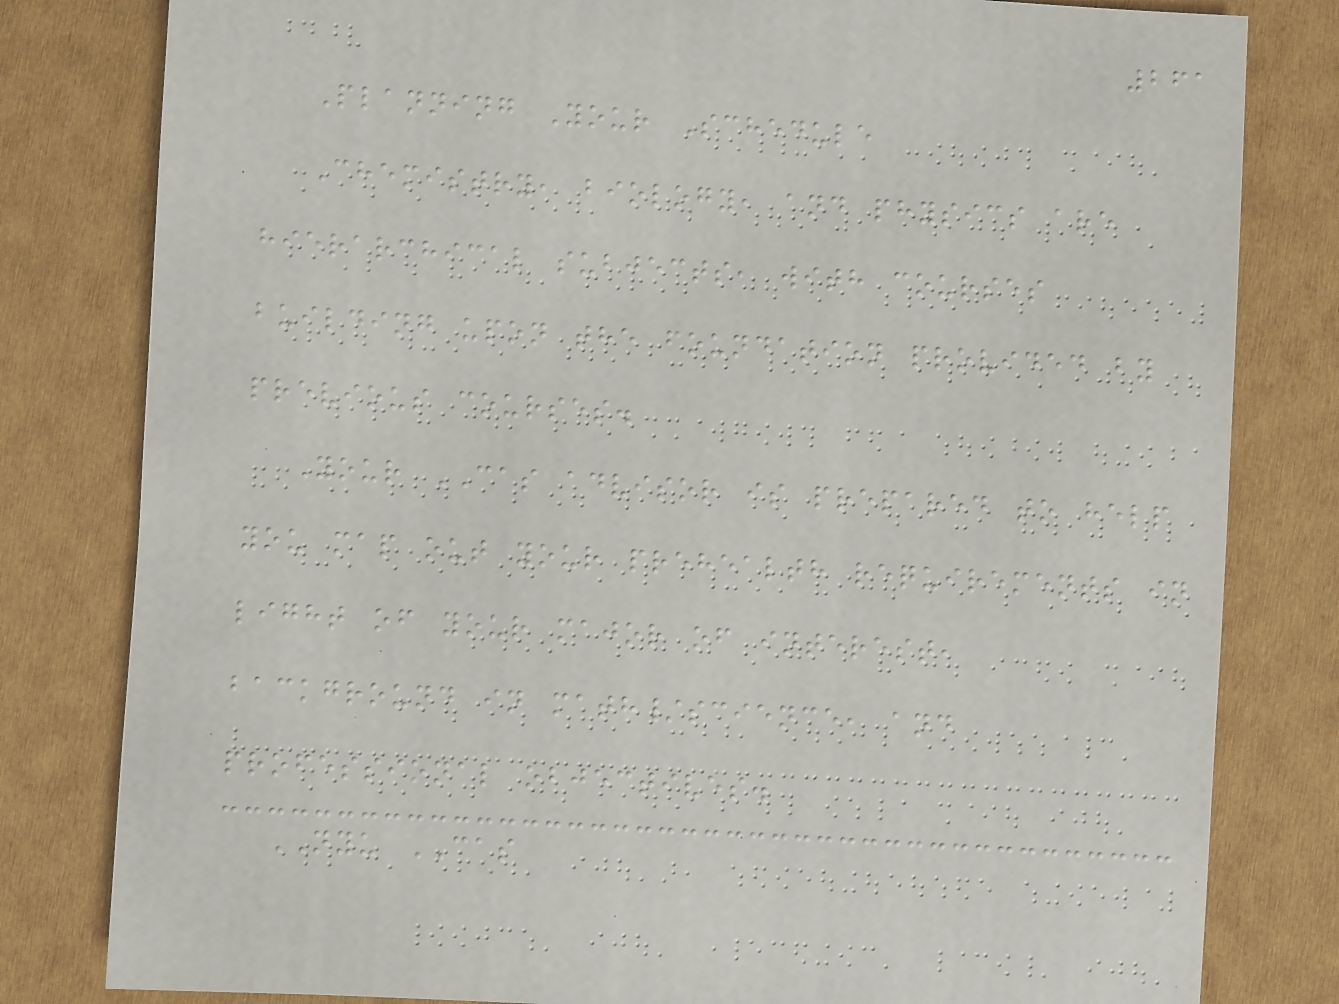261
Planning Your Schedule
Chemistry, biology, and physics are
hierarchical subjects, with courses
building upon the foundation provided by
previous courses.
Your CAS advisor is prepared to help
you map out your prehealth requirements in
light of your major of interest,
background in math/science, and
professional objectives.
NYU CAS
